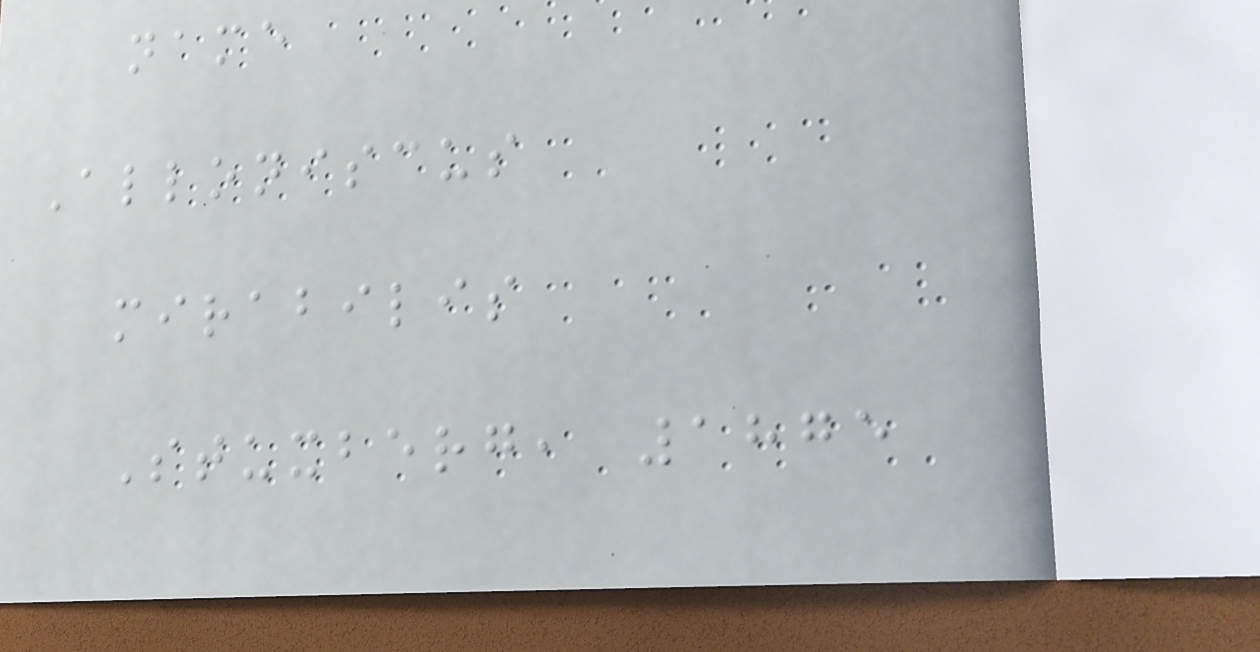name
Alloniscus
mirabilis
Stuxberg, 1875
